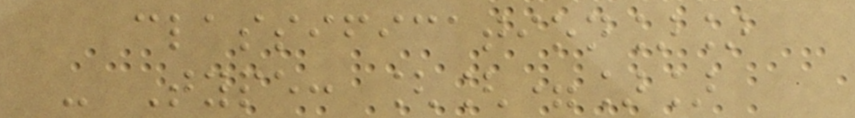classification]]
- Type: [[=]]
